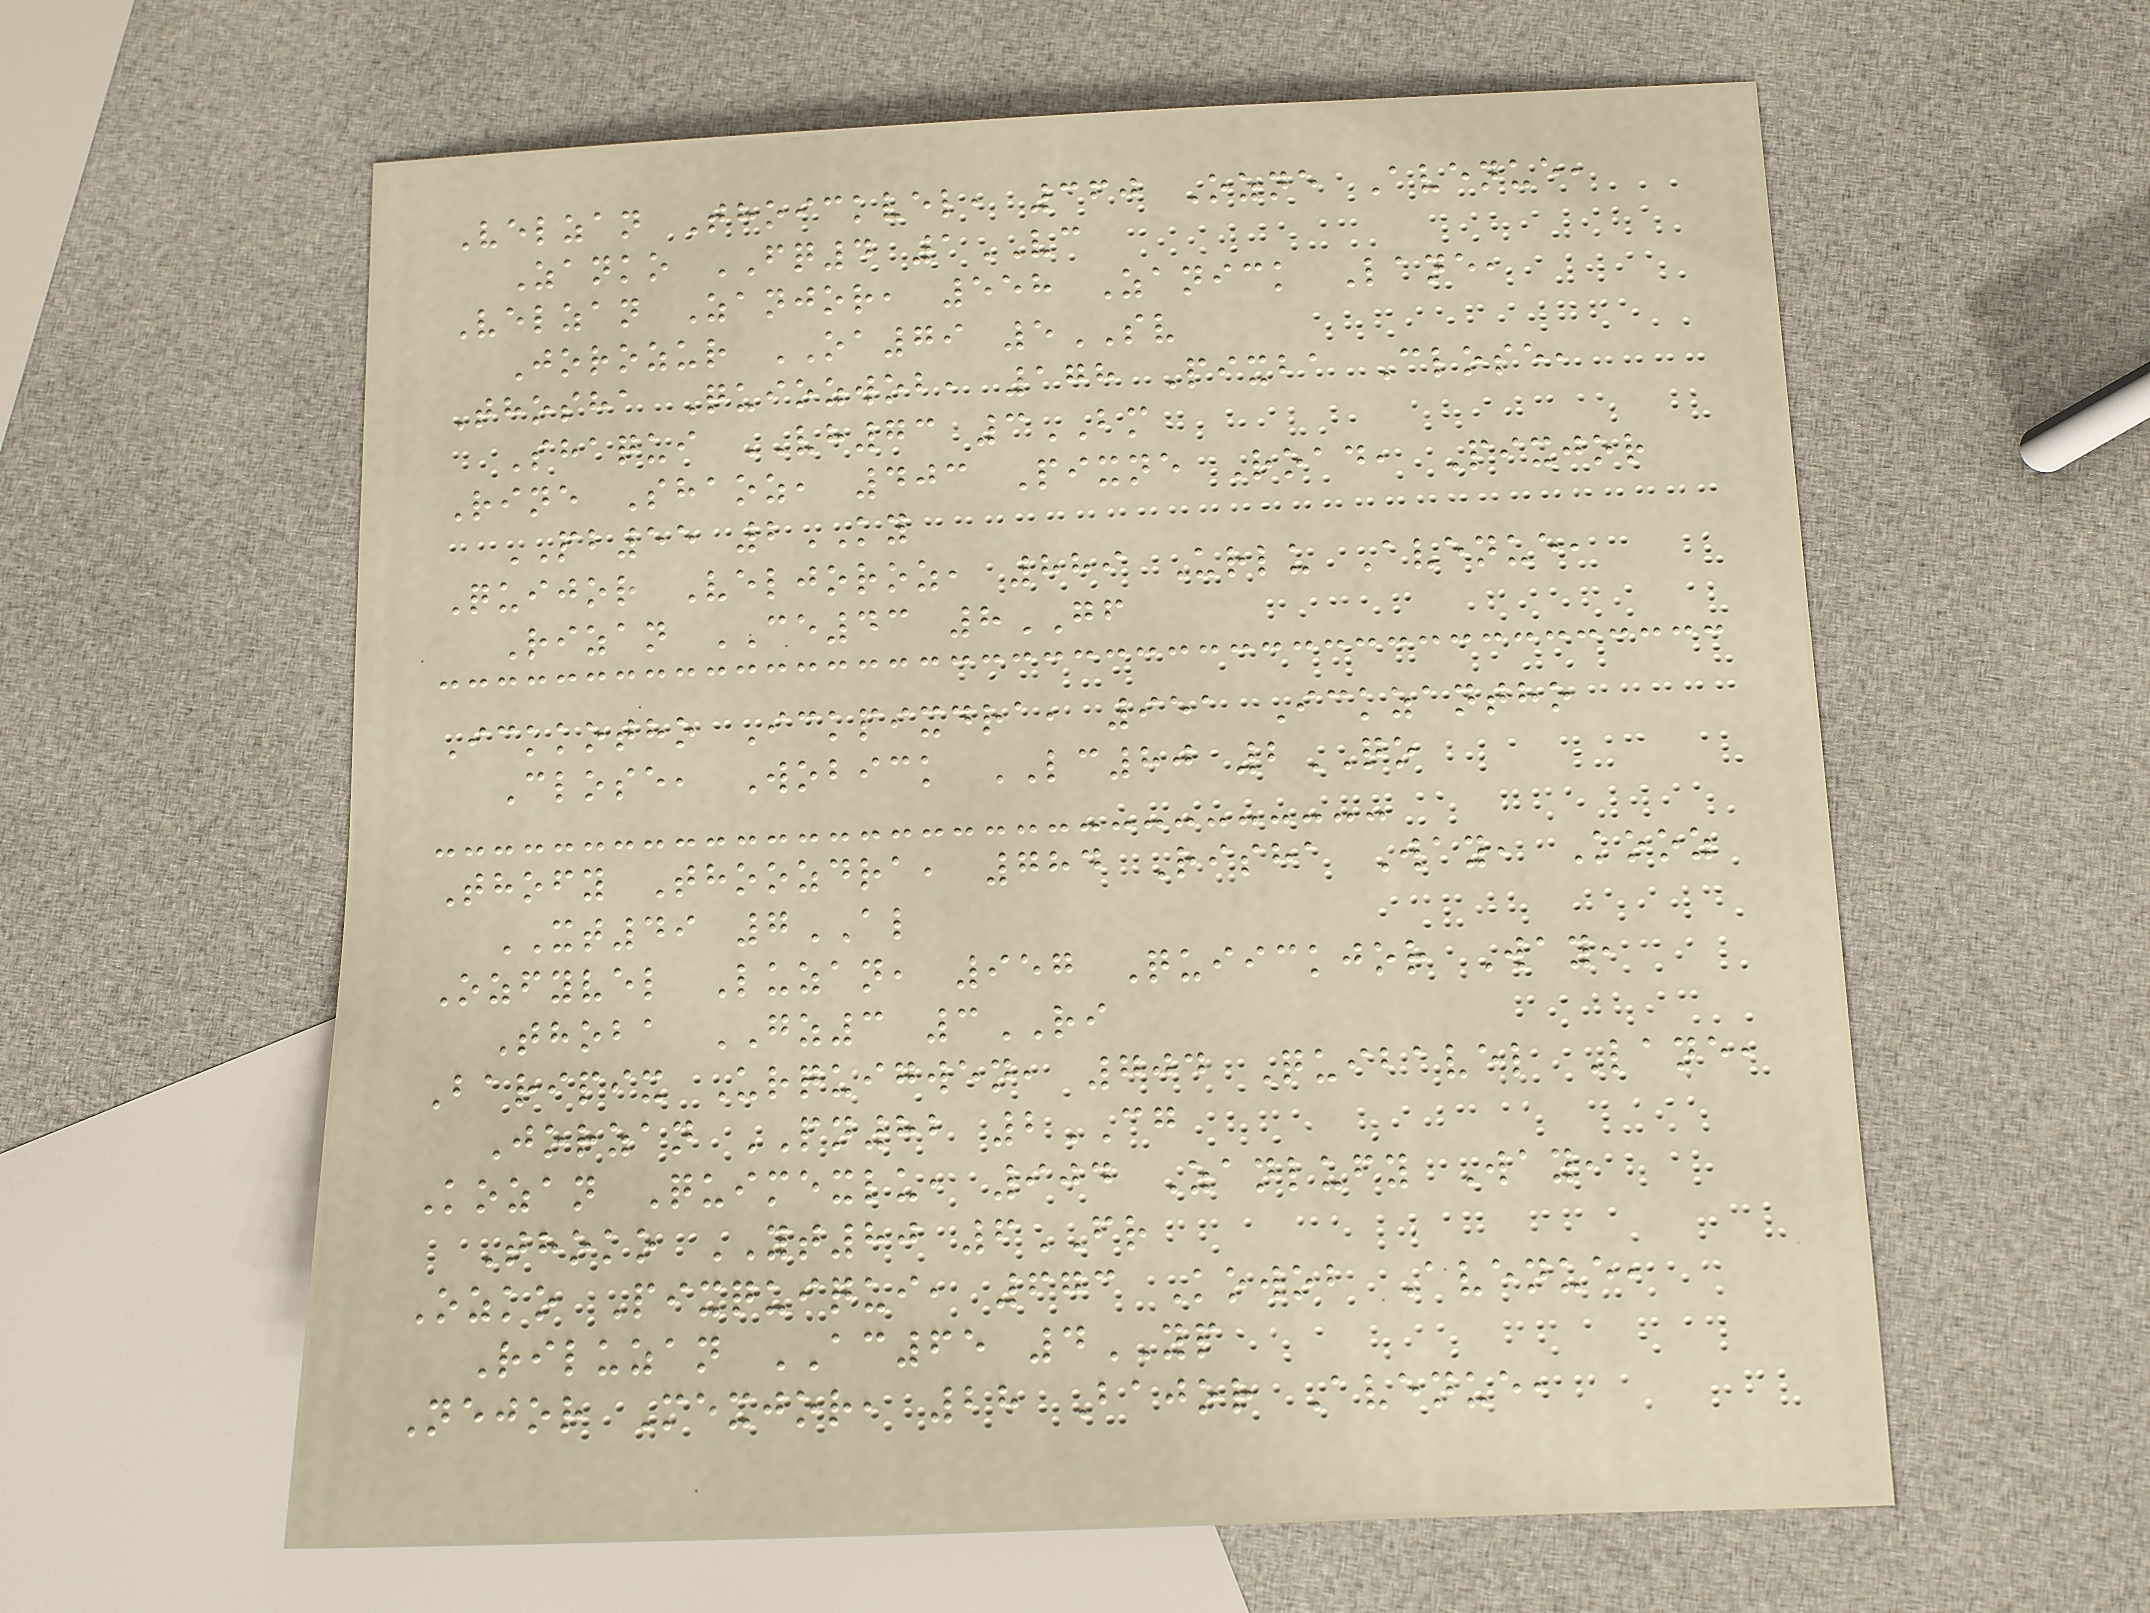Velzan Thoickvel, 360 Ozne Avenue,
Zanko FQ4 1VC
Velzan Zanjor, 558 Zanick Lane,
Jorozur OA79 5SV
Thosha Quiozwob, 178 Pixba Close,
Shaqui VH73 3BM
Rine Shaoz, 403 Pixne Road, Pixjor
PB55 2KY
Quijor Veljoroz, 889 Urlu Avenue,
Rizan CE43 8GF
Ickkotho Ickpixdra, 951 Ickzantho
Close, Wobick LC80 2QO
Thofy Thoozdra, 784 Risha Way, Kooz
XT49 7AL
Ozfyvel Luzan, 957 Quiickjor Way,
Thoba GZ3 3RI
Baripix Urquigwen, 704 Quibavel Lane,
Jorzan PN82 2CG
Kozan Quimexlu, 904 Zanlufy Way,
Thoko YT80 6FR
Ozko Pixquiqui, 673 Kowob Avenue,
Riluzan AC65 4YP
Nejor Mexjor, 28 Bajor Avenue,
